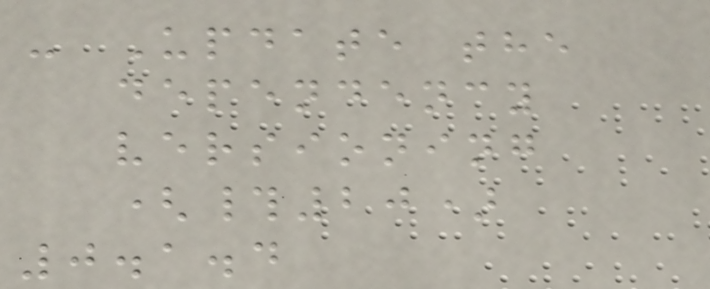- Update the
dependency
versioning
(#20)
0.1.4
